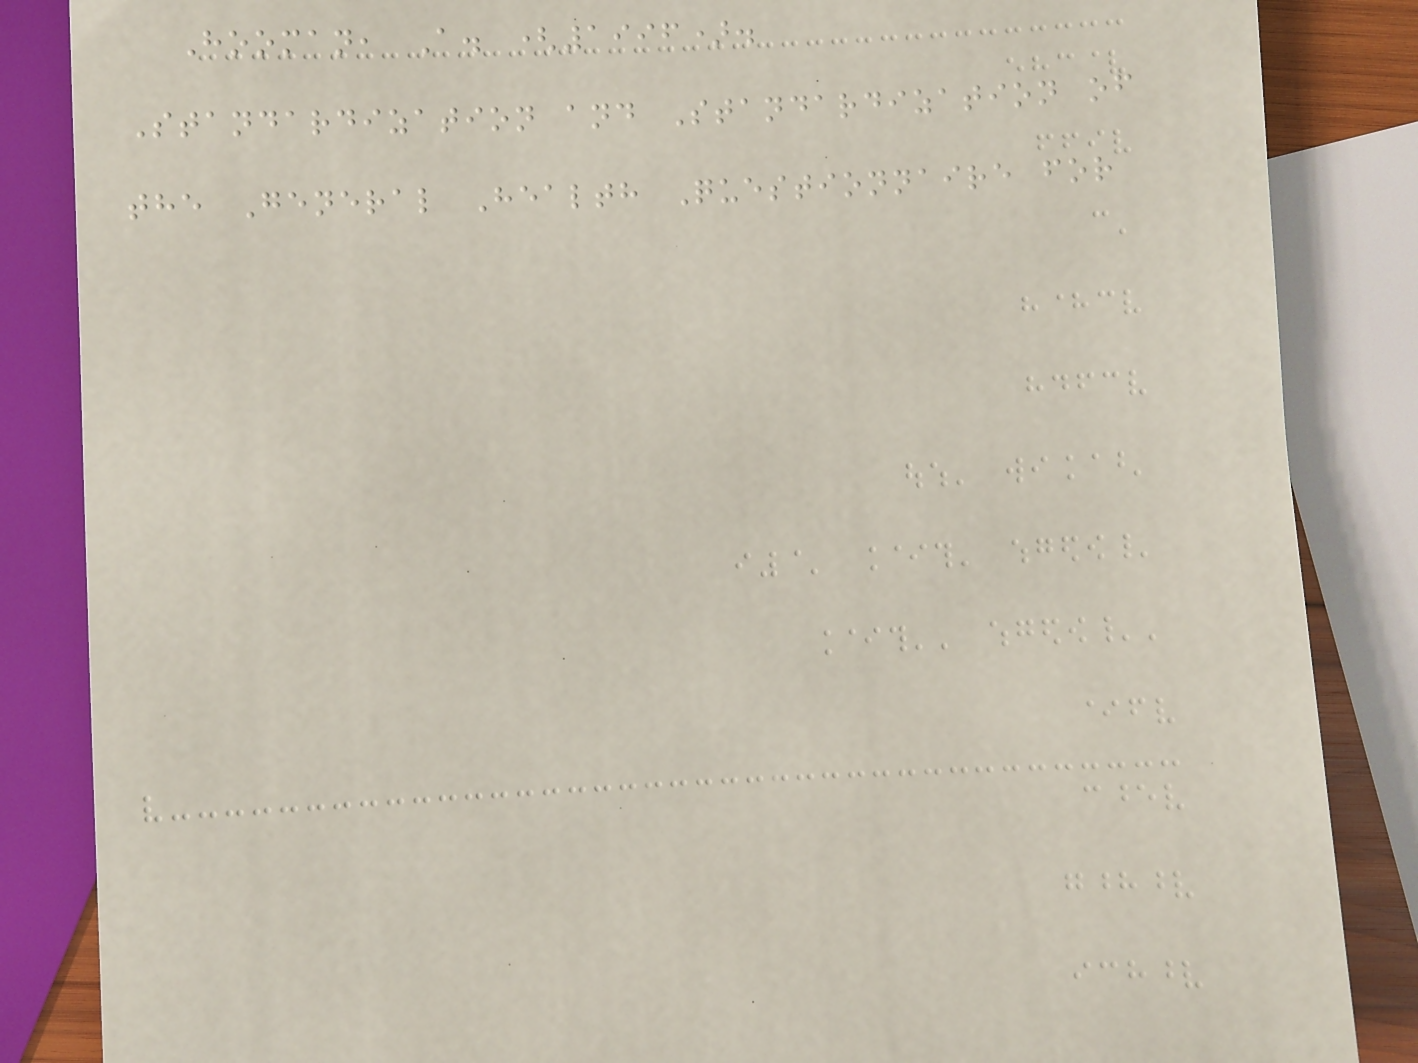Hooman, A. (1996).
Standardization and Standardization of
the General Health Questionnaire for
